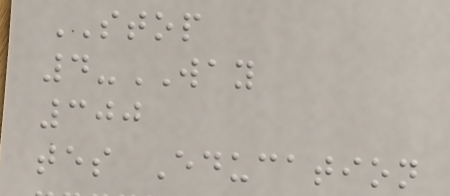STOP
4-WAY
300
tes Education
